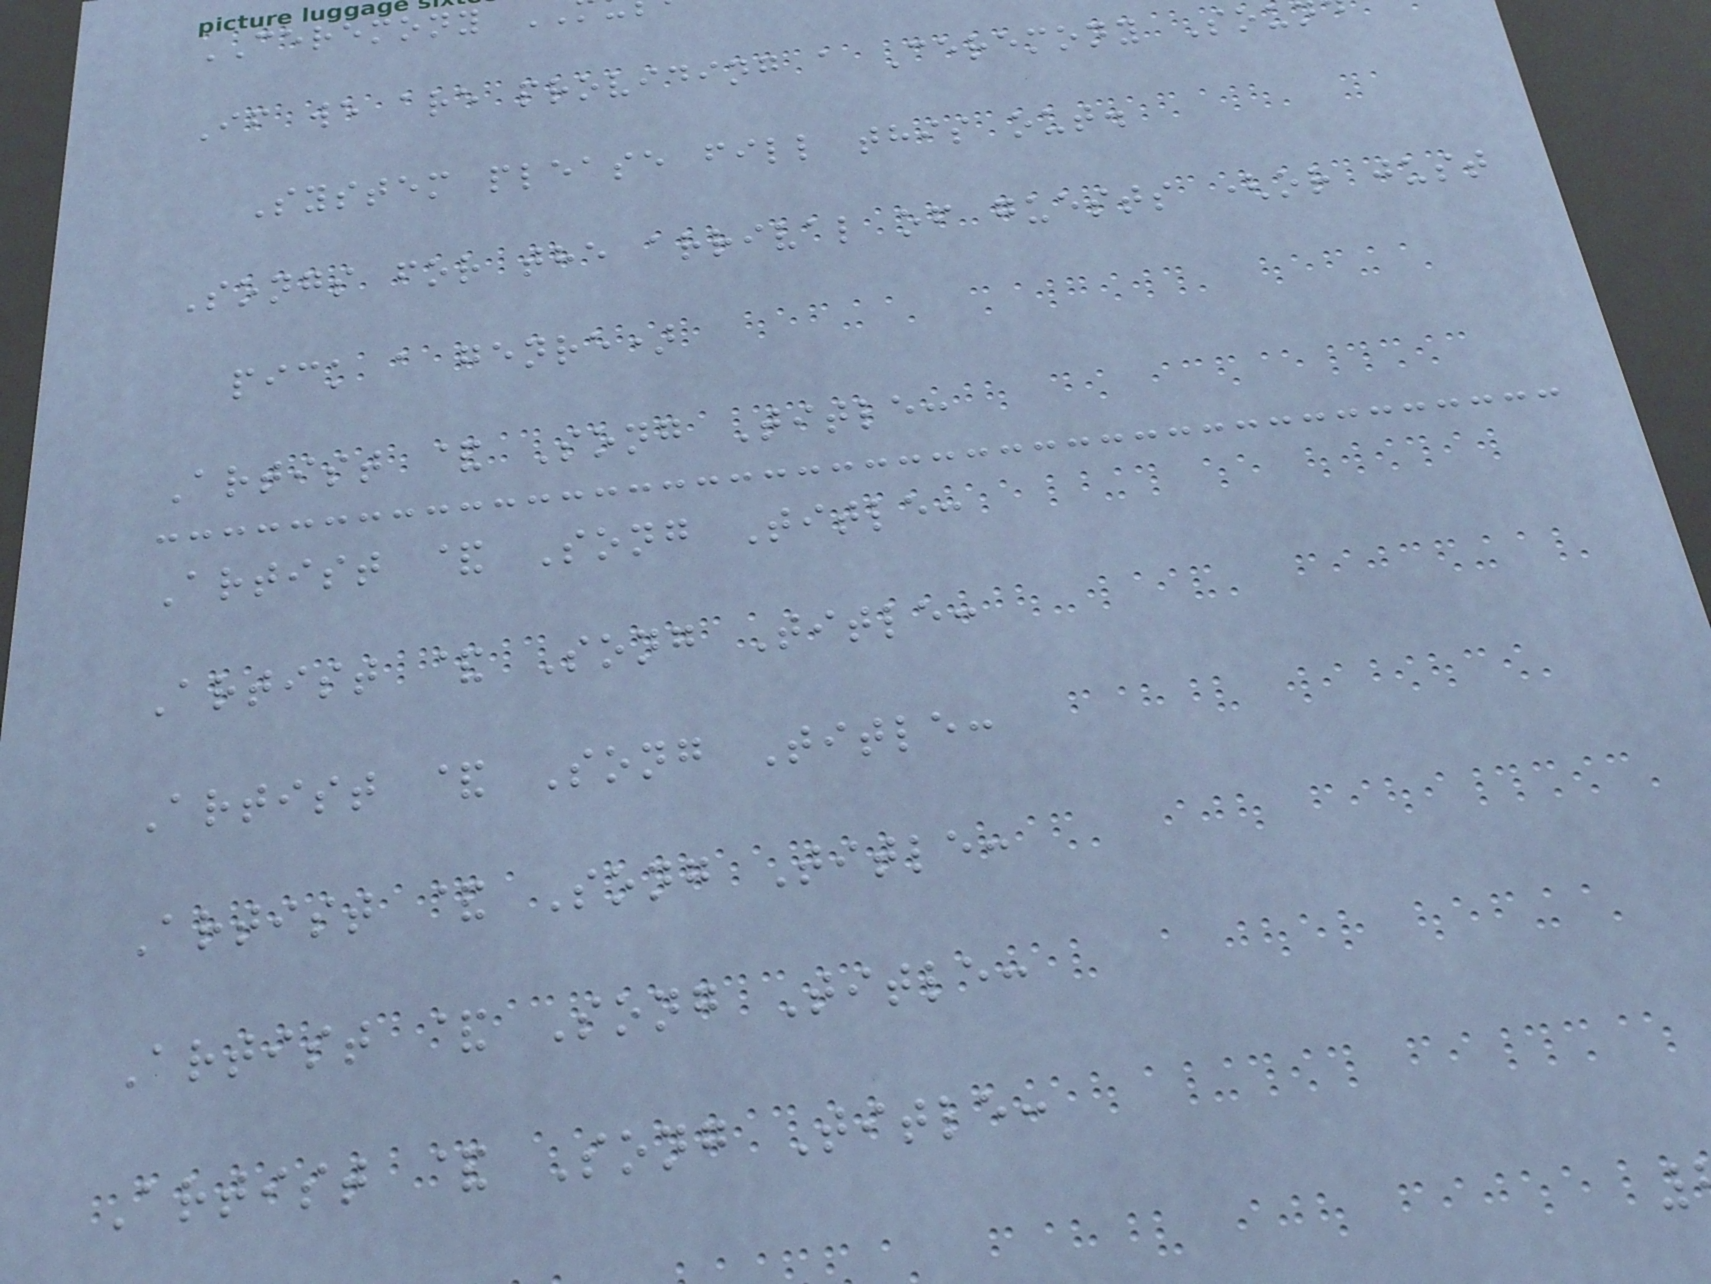CEREMONY
If we are providing a Ceremony Sou
System please fill this out.
Songs for the arrival of guests (or just
pick a genre)
Artist & Song Title:
Artist & Song Title:
Artist & Song Title:
Artist & Song Title:
Artist & Song Title:
Artist & Song Title:
Artist & Song Title:
